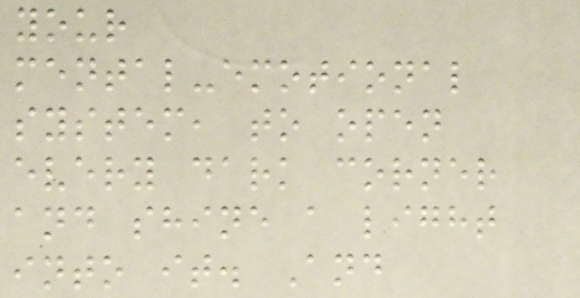your
mental-emotional
system, to open
every dark corner
and shine a light
into it. And
